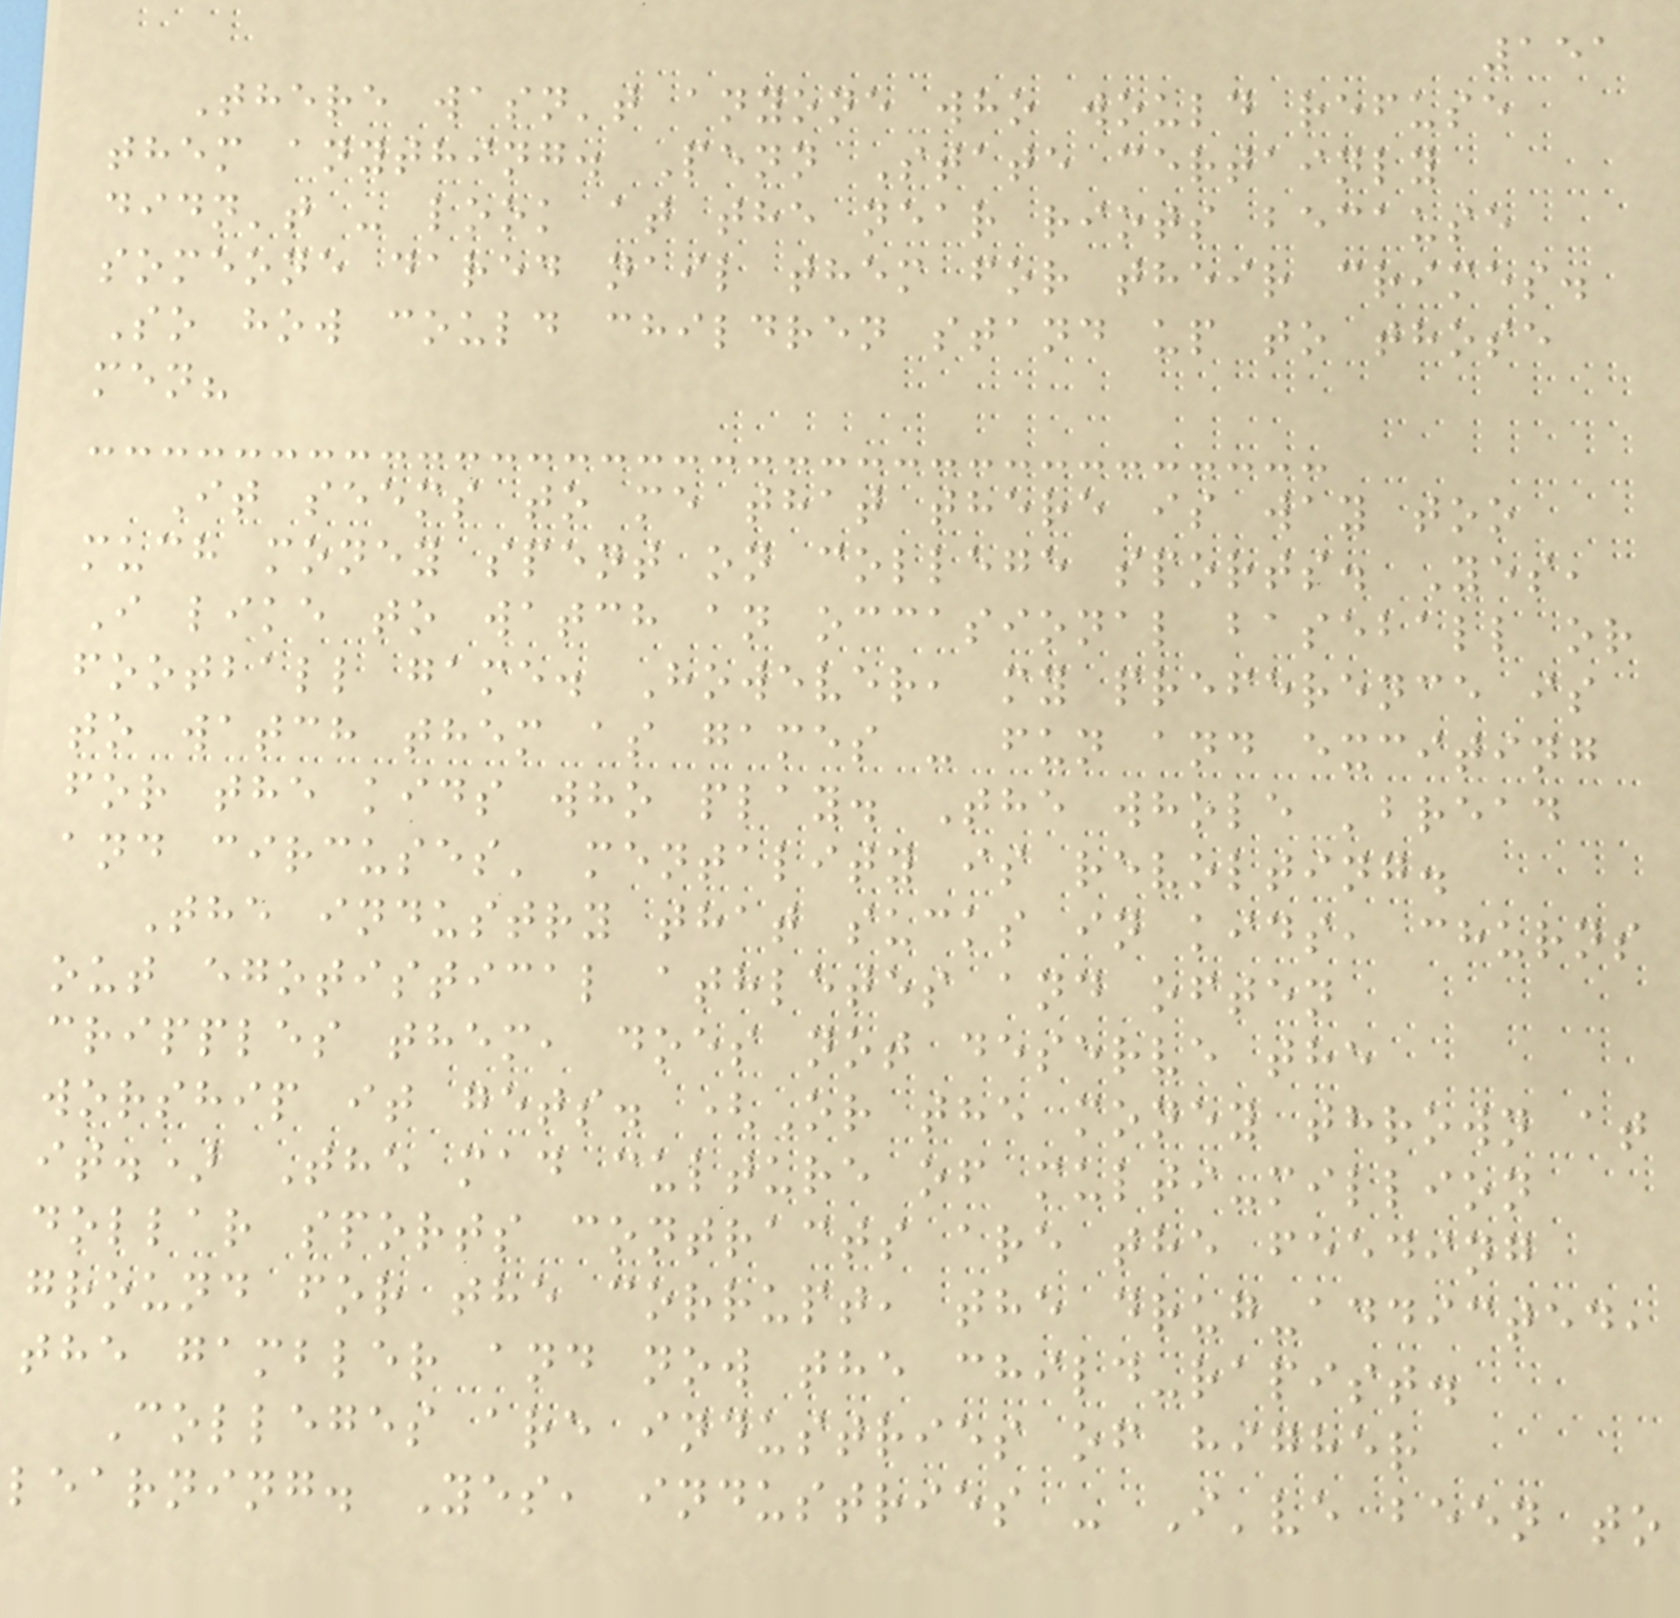151
There wasn't anyone who would refuse
them anything. Penn State certainly
didn't - look at the near riots because
someone dared nail them for their crimes.
So how could children stand up to those
men?
It seems to me that there is way too
much money spent on college sports. Yes,
I like to watch an occasional baseball or
football game. However, my preference is
to watch them as games - fun and exciting
for the kids who play. The whole 'bread
and circuses' mentality is revolting.
The industry that sucks in kids, churns
out egotistical athletes and often
cripples them, does not deserve the
worship it gets. (Or the money thrown at
it.) The mad culture of multi-million
dollar sports contracts are the feeding
ground for the corrupt, the drug-addicted,
the gambler and now the child-rapist.
Colleges are industries of higher
learning. Yes, industries - I've been to
